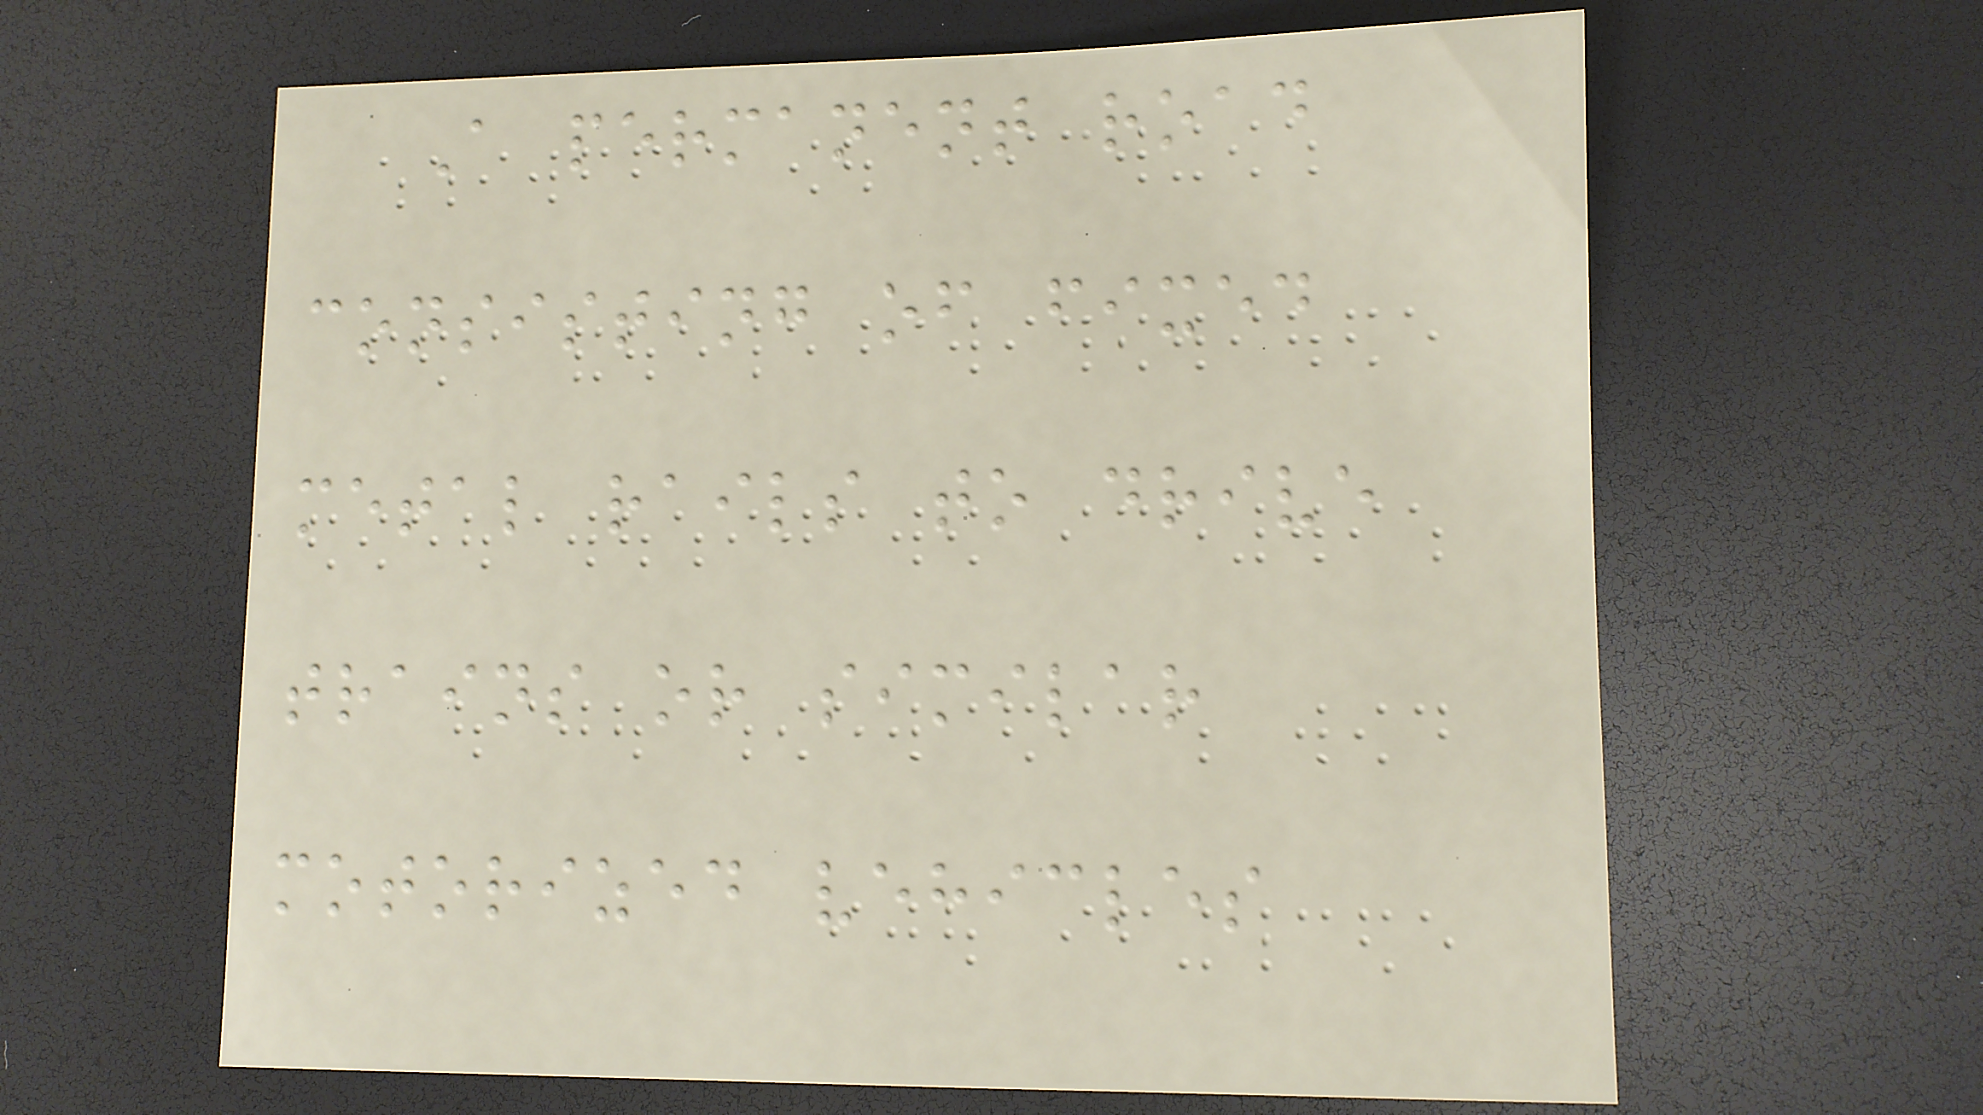A permanent road
consisting of fixed
metal rails to drive
trains or similar
motorized vehicles
